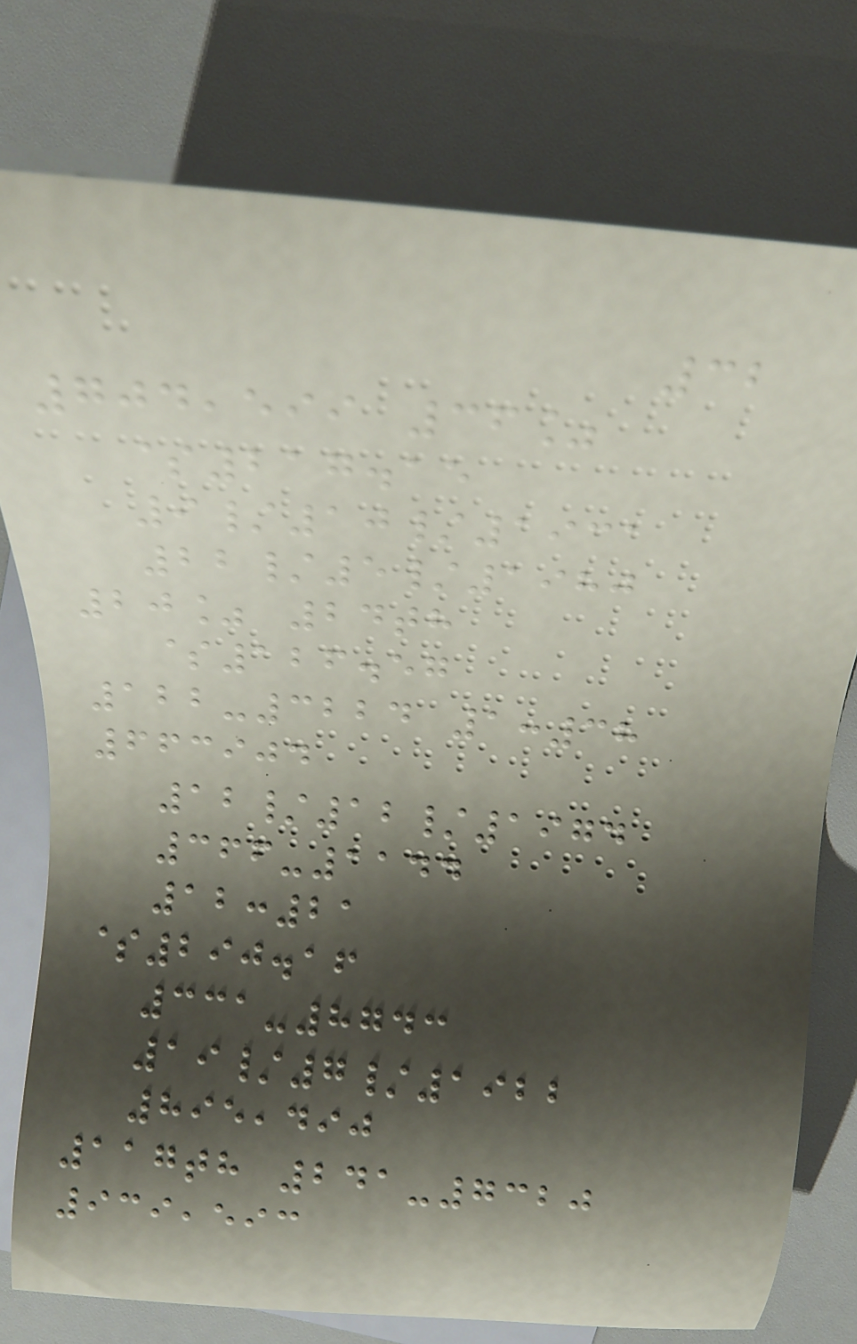32
704,599 36%
$217.15
9/10/1931
22/5/1980
20% 24th
$126.57
122-3224 1:38
663904
12/12/1974
366-1144
12:21
$290.16
331-8743
19/7/1922
895,490
117th 241-7320
939,593
